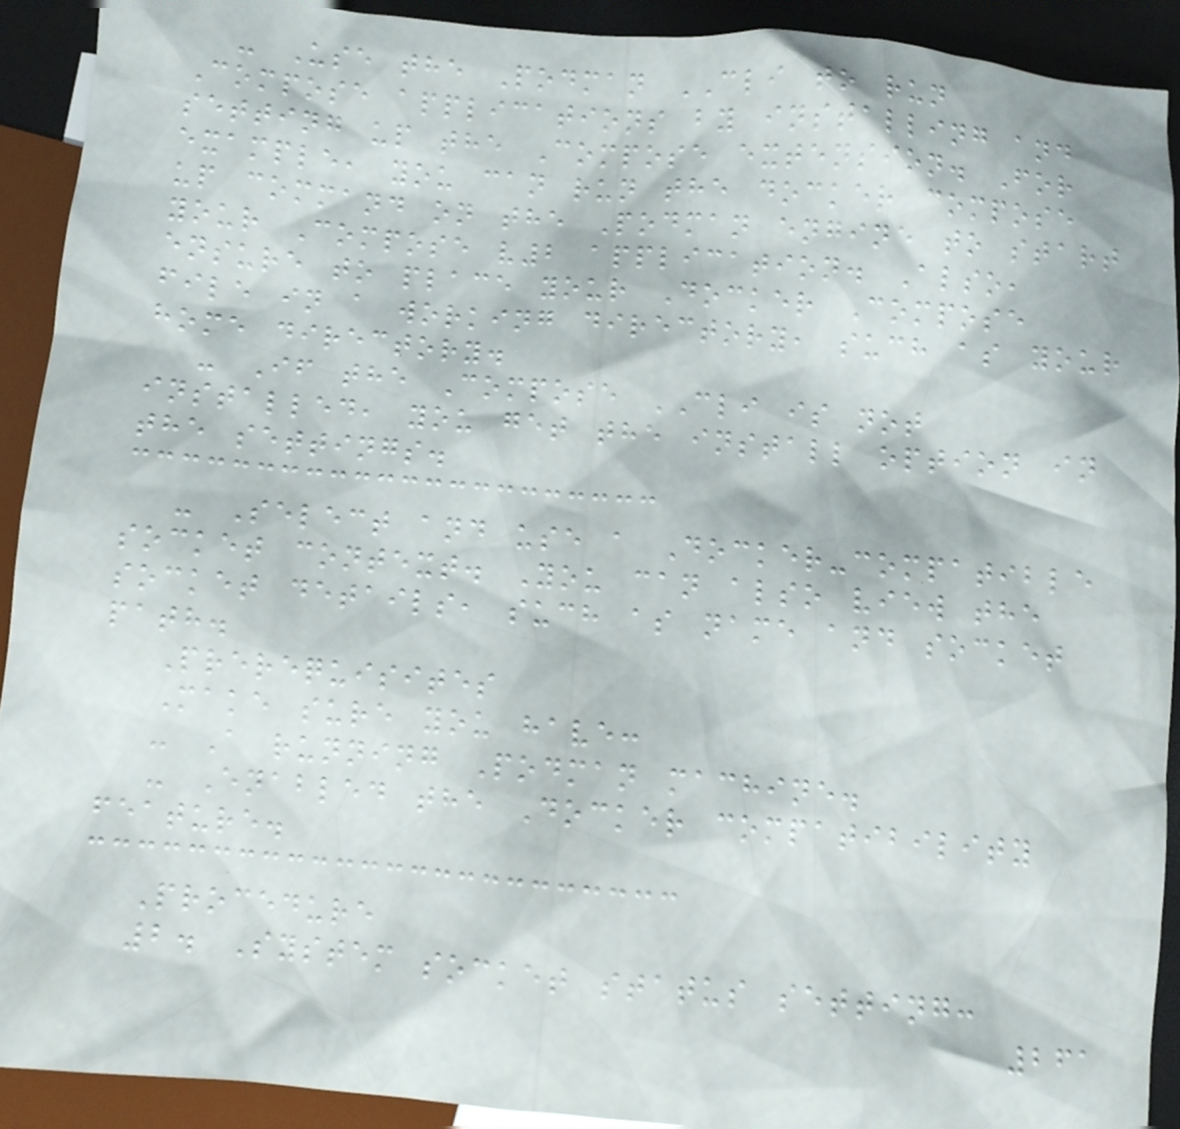- Use the Podman CLI to run
Compose applications by installing and
setting up the Compose extension. For
example, you can run the docker compose
up command on the Podman engine to start
your Compose v2 application. Also,
ensure to place your Docker Compose
file in a working directory, such as your
home directory.
- If the Compose CLI is not
installed, you get the install option in
the settings.
- Select and use a Docker-compatible
socket context. You can also view the
socket details, such as name and socket
path.
Prerequisites
Make sure you have:
- A running Podman machine.
- Enabled the Docker compatibility
feature.
Procedure
2. System socket status setting:
261
